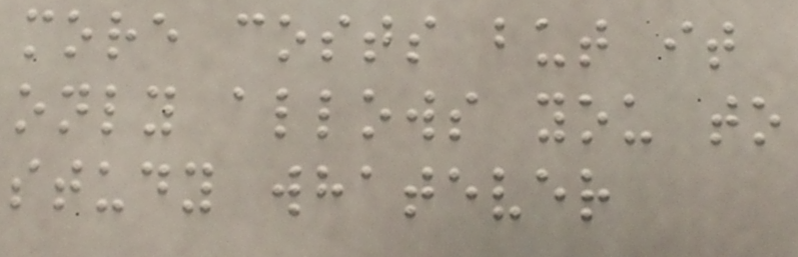more costs but it
only allows you to
study whatever
